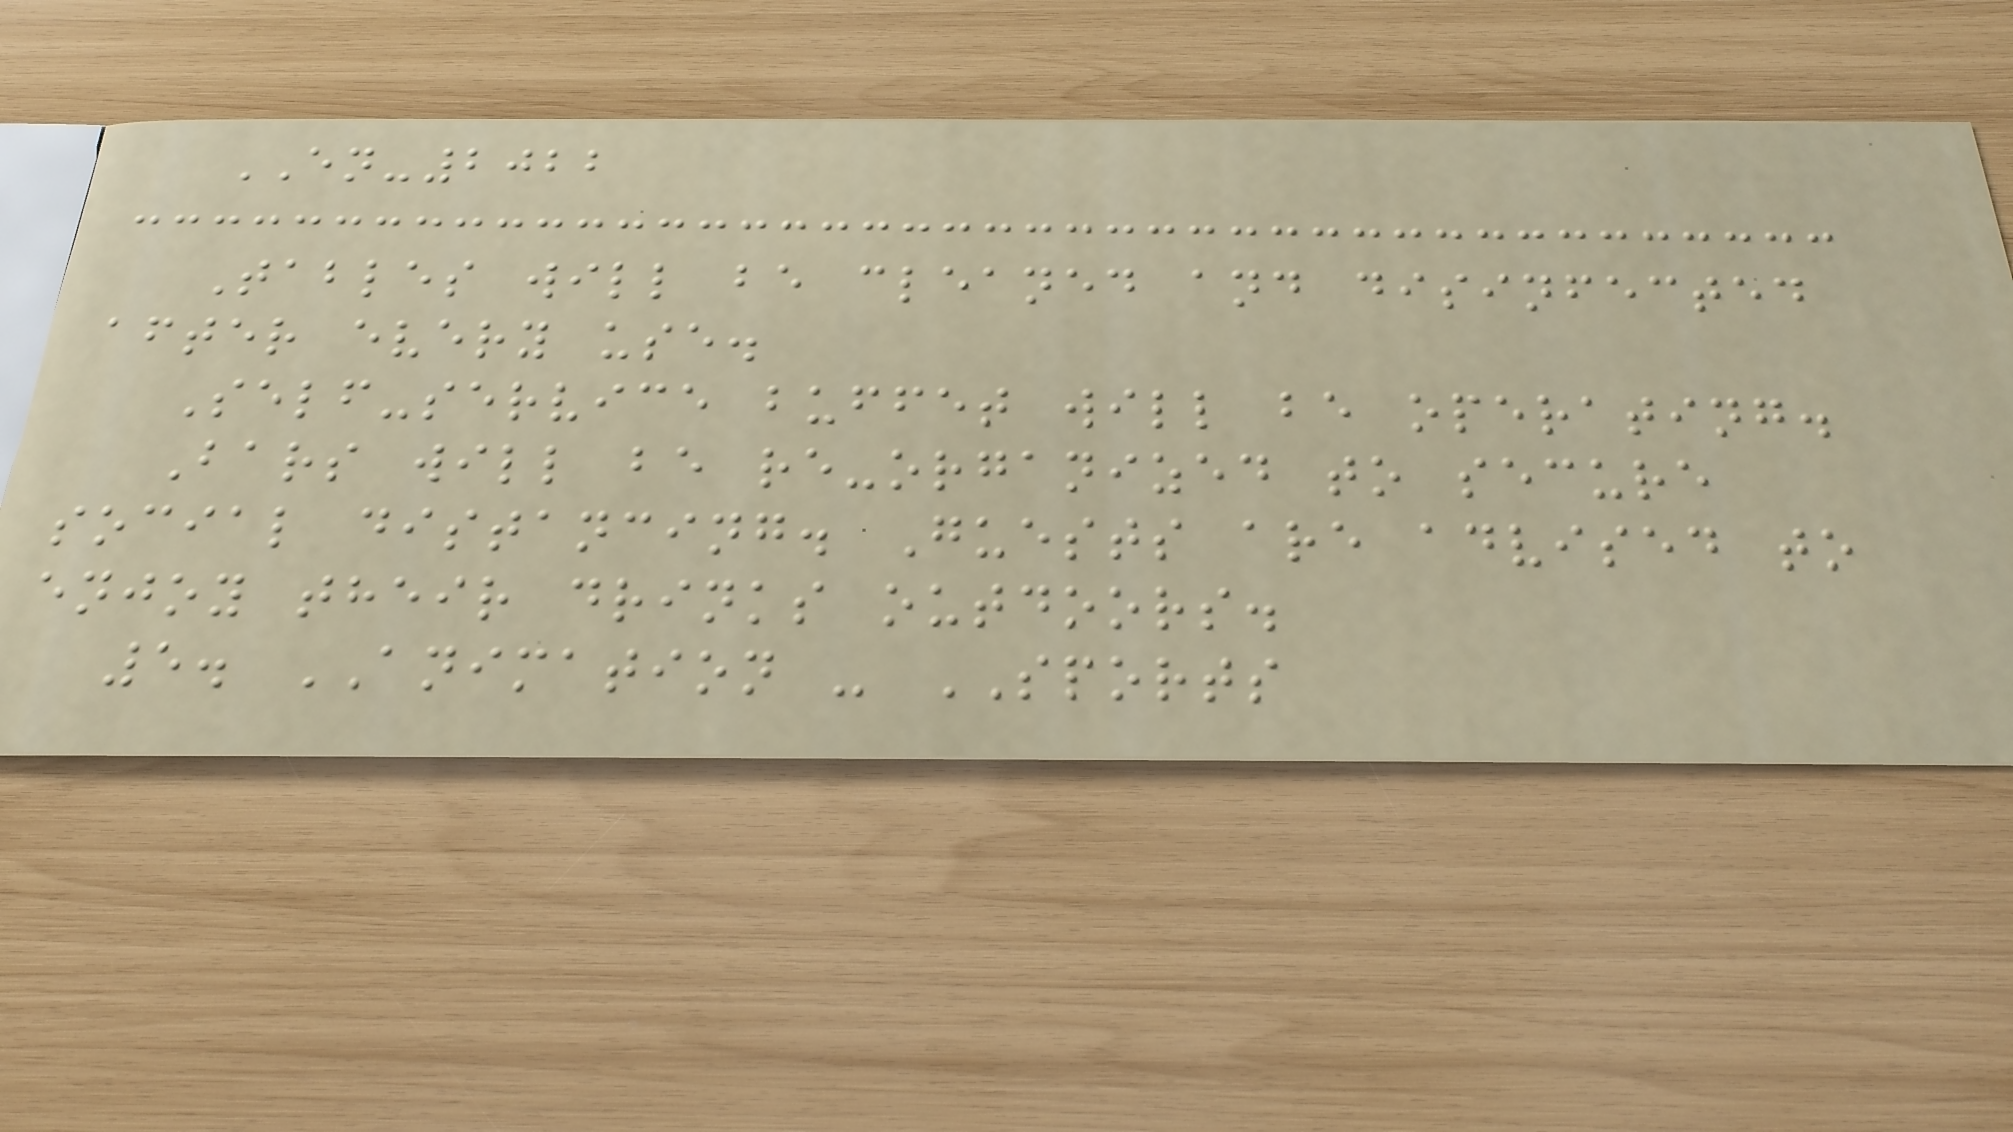EN-2022
Tables will be cleaned and disinfected
after every use.
Self-service buffet will be operating.
Bars will be re-organized to secure
social distancing. Guests are advised to
enjoy their drinks outdoors.
5. ANIMATION - SPORTS
